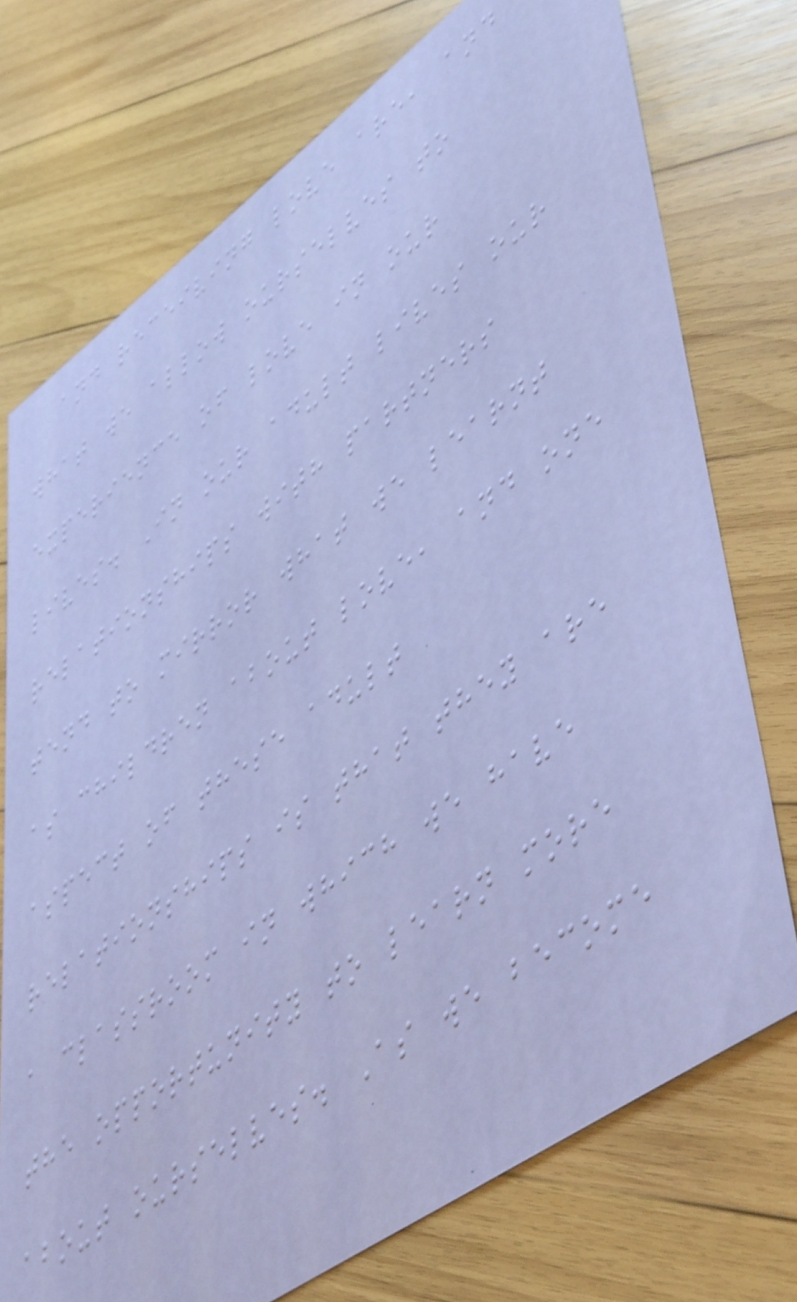and receiving love are, and
what we allow ourselves to
experience of love in our
lives. In our adult lives our
relationships with partners
tend to mirror what we learnt
as children about love, and one
aspect of these adult
relationships is that they are
a classroom in which we have
the opportunity to learn more
about ourselves. As we become
